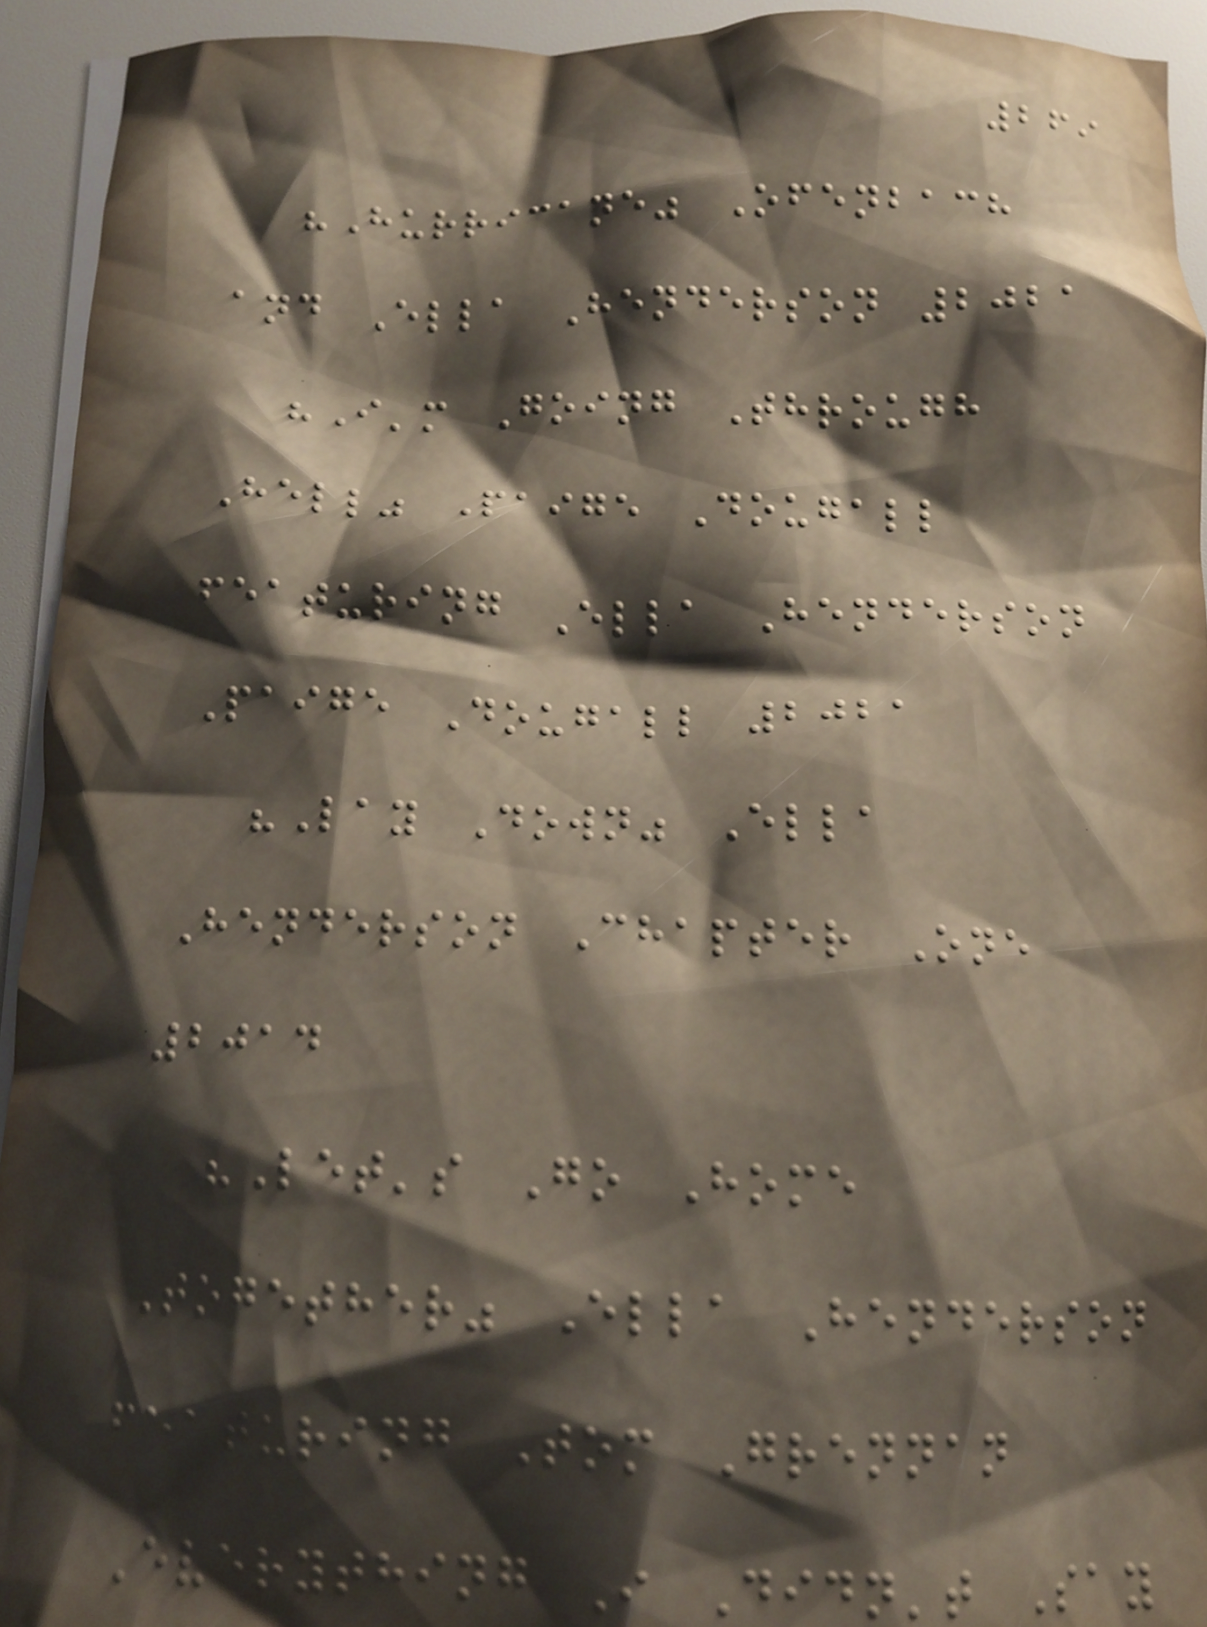269
"Hurricane" Ofenbach
and Ella Henderson 2021
"I'm Going Through
Hell" Paige Dougall
featuring Ella Henderson
Paige Dougall 2021
"Lay Down" Ella
Henderson Chapter One
2014
"Let's Go Home
Together" Ella Henderson
featuring Tom Grennan
Everything I Didn't Say
